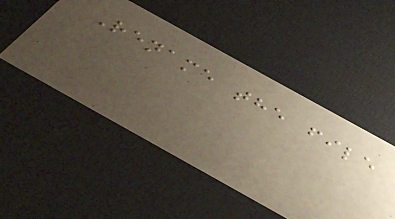Rename the file
